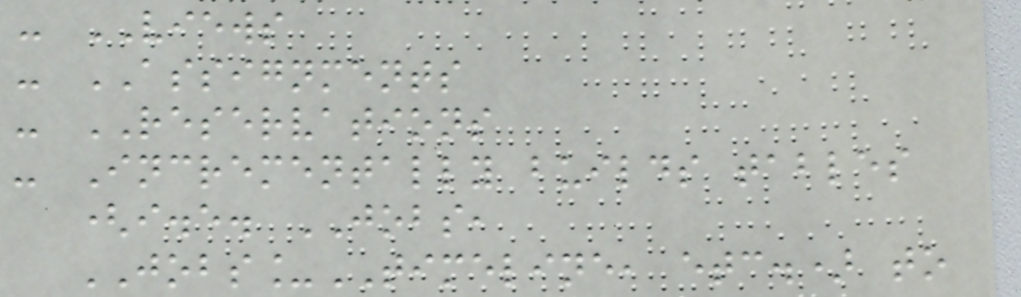- VIEWS
- ASSIGNMENTS
- RESERVATIONS
- Incrementally builds tables
(i.e. JOBS,
JOBS_TIMELINE, etc.) to
